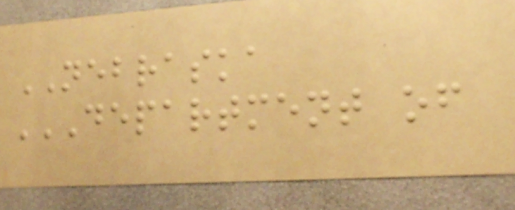NEBRASKA
DEPARTMENT OF
